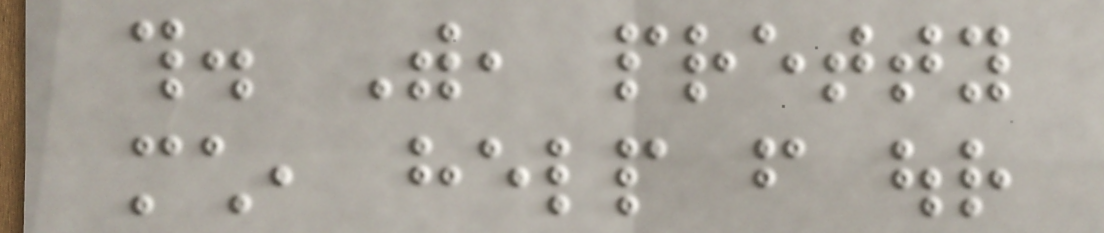this. With, pretty
much, help from our
